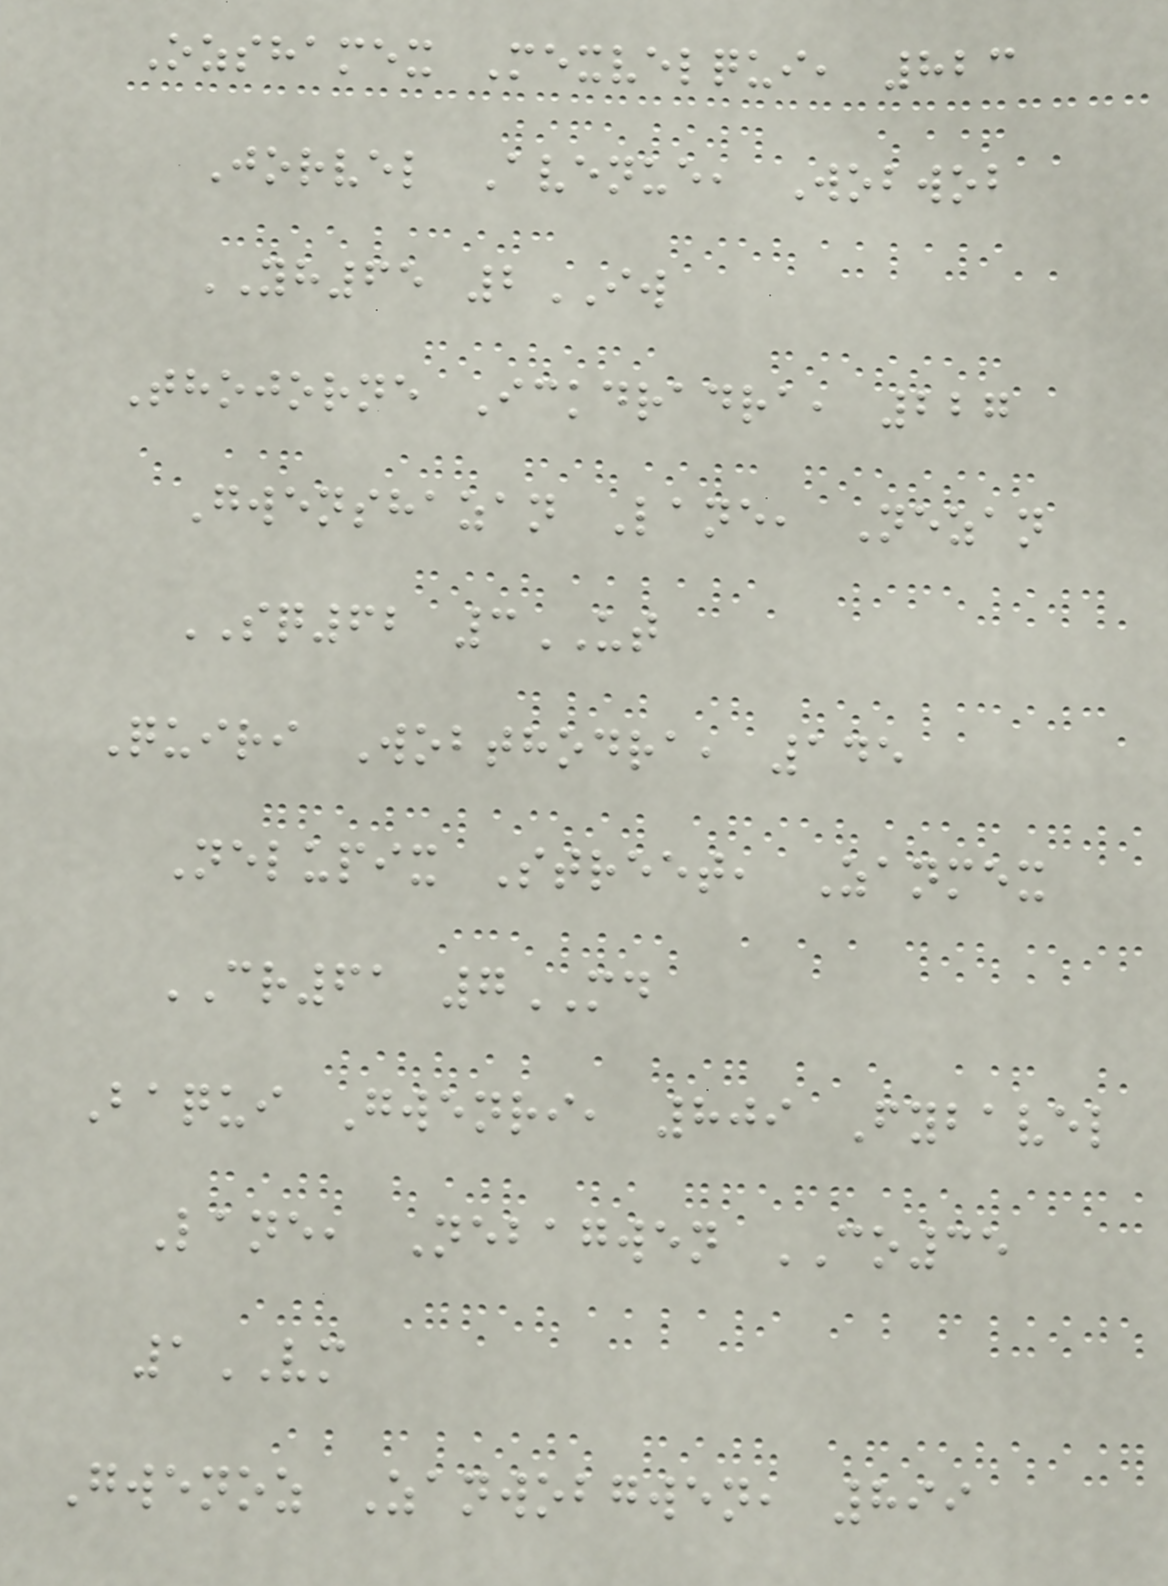Ozshamex Mexvelqui, 823
Jorvel Avenue, Wobwob
YH65 2IW
Thojorne Ickdradra, 227
Gwenshazan Lane, Nezan
SQ62 3UT
Quiri Wobthodra, 145
Nelupix Street, Zanmex
CR61 7MD
Baqui Gwenri, 809 Fybavel
Lane, Nebagwen CO35
1VM
Gwenoz Zanwobgwen, 899
